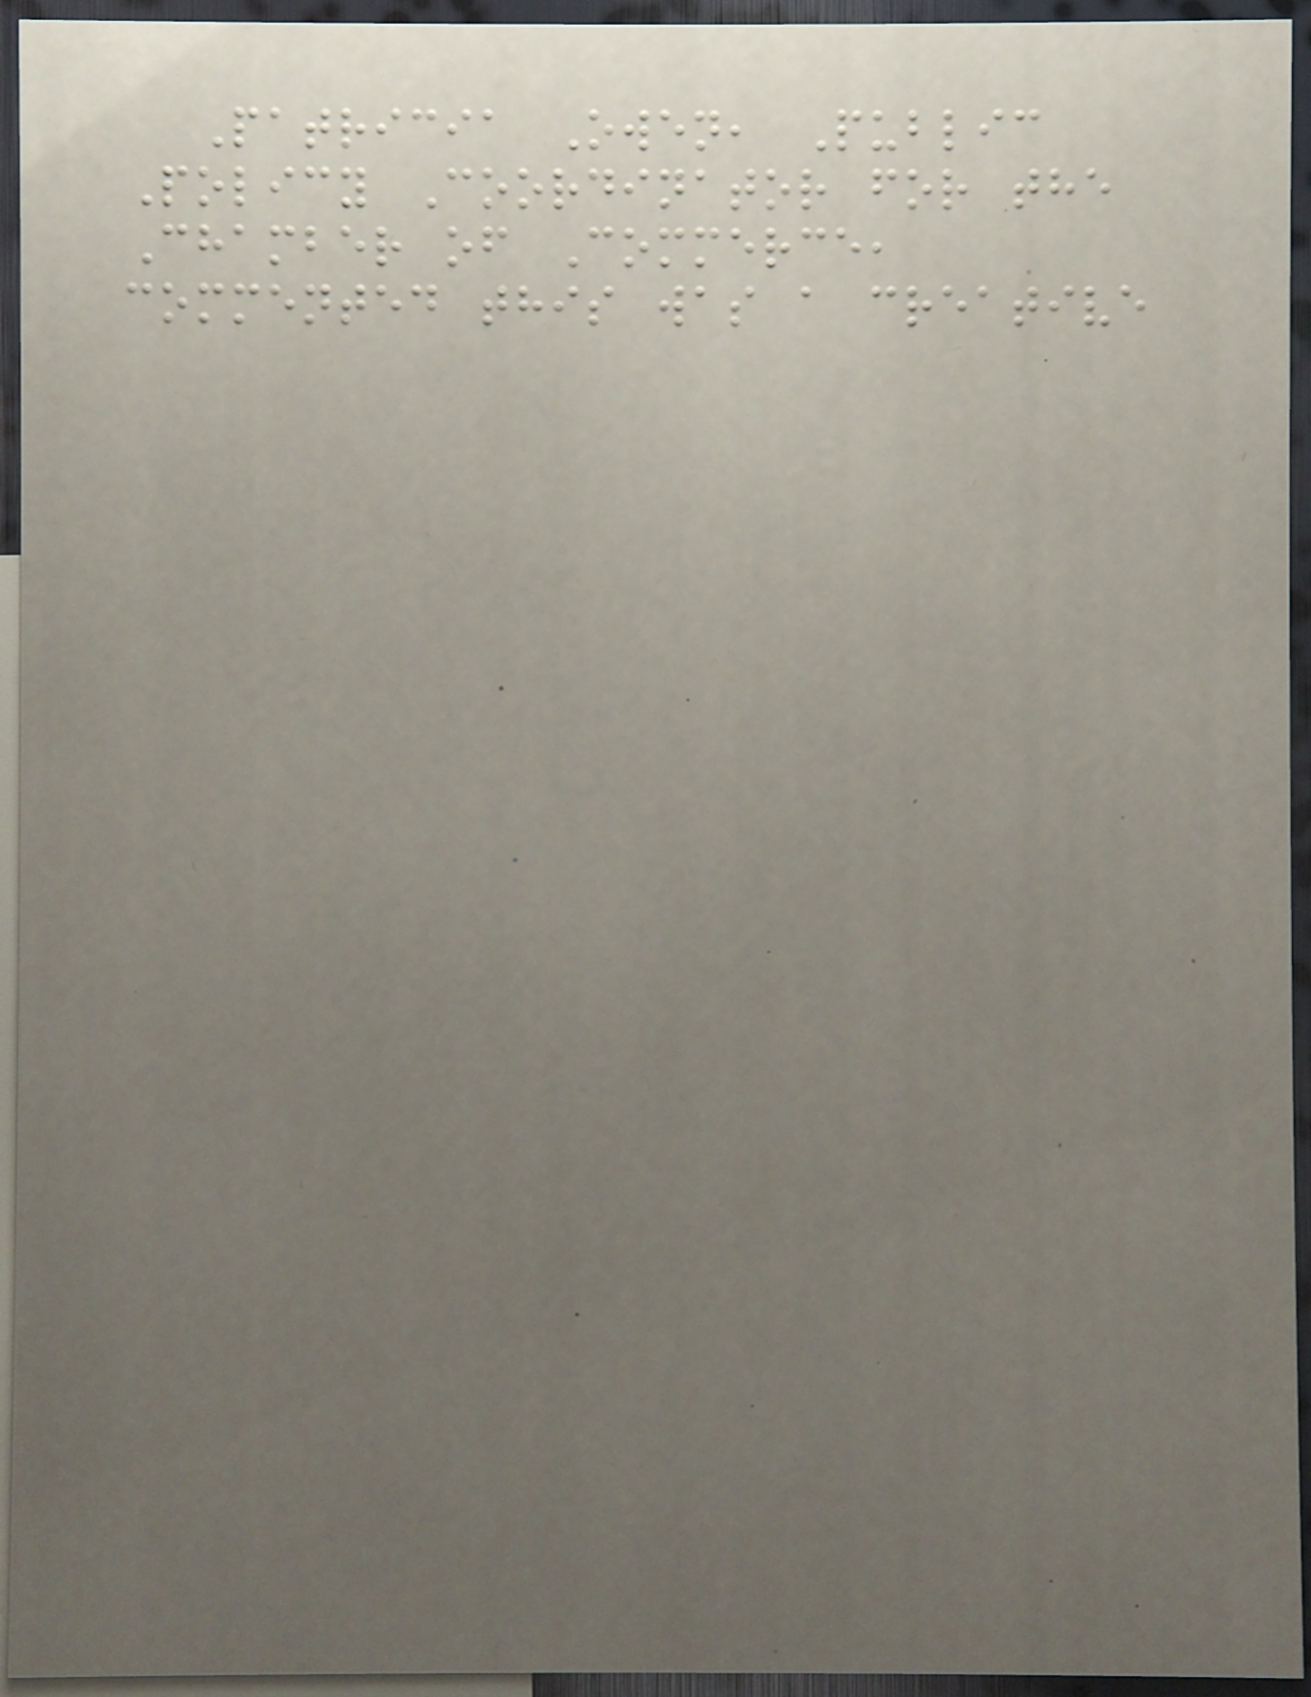Patricia Owen, Public
Policy Coordinator for the
Chamber of Commerce,
commented this was a creative
